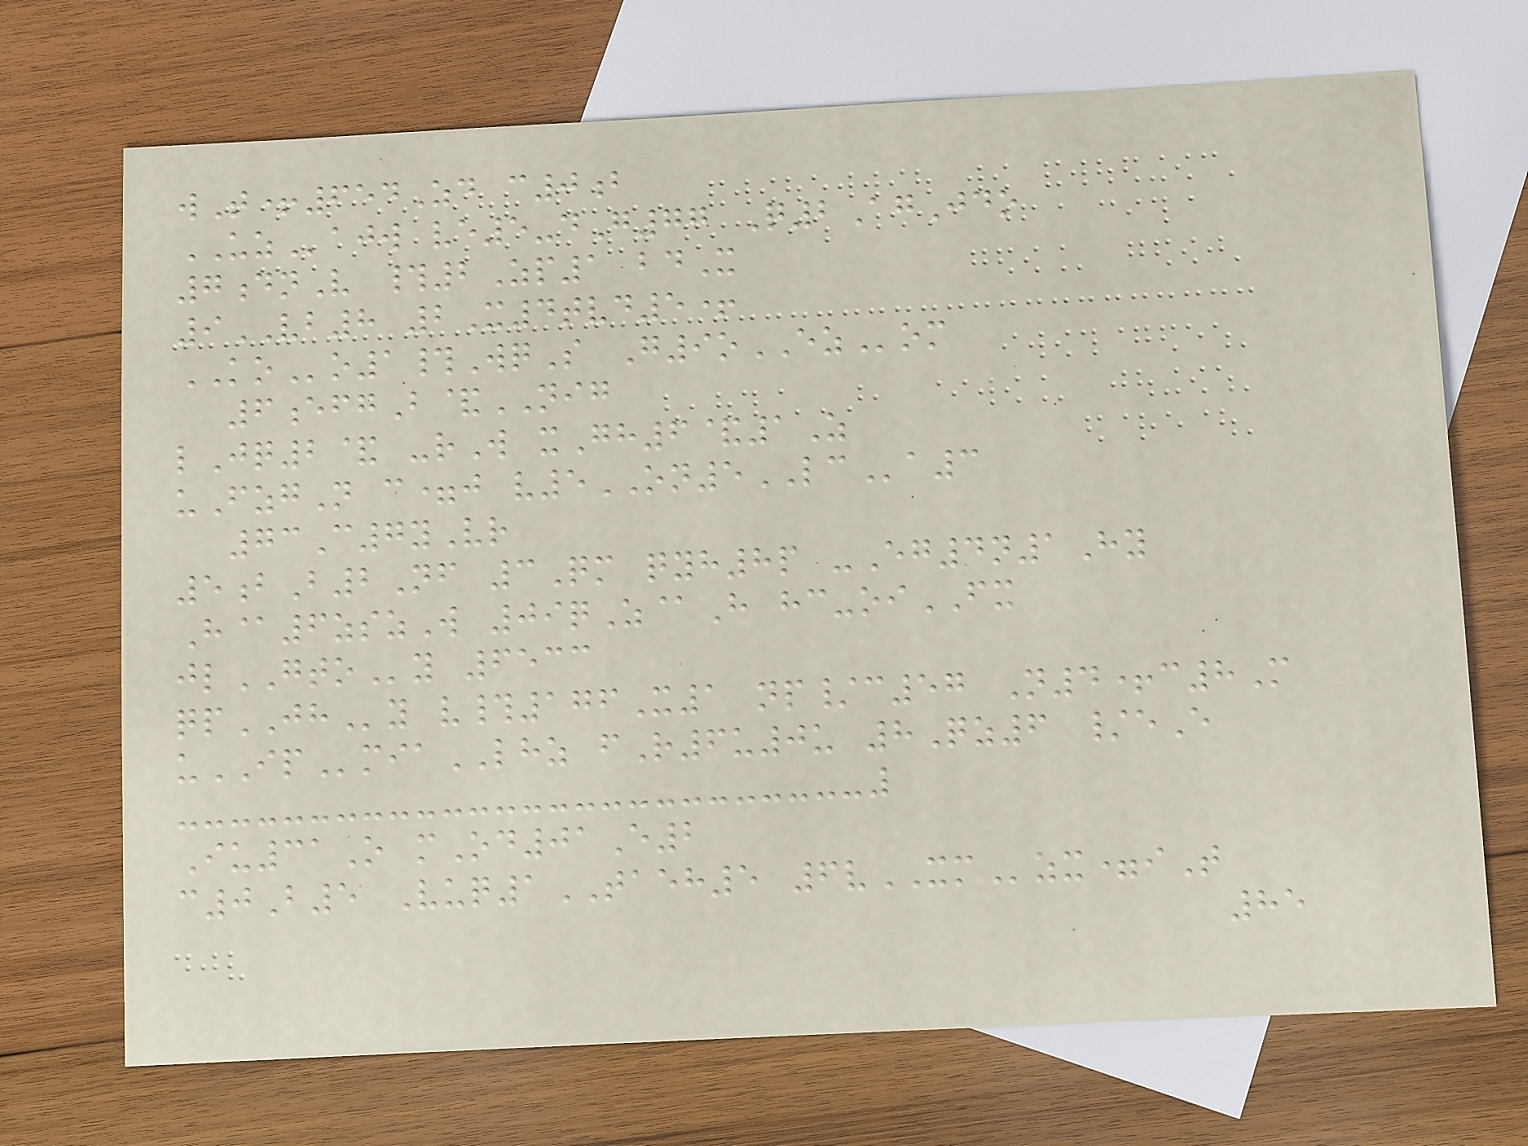wT+654Zd c0b
UZajw ve5-dG77 Q2AgJdo
7dnV #2Zp1 bdX
9VB8 2X4tvd5+
KOo1#WqS G9oEZom
6efgB&NIG
lJq2& -rW xGh6&1Z
uFzgN c=j v5ON5LCa3
73C7yVr
5bB2Nf 3Qm qyh8p -Eg4n1Hy
H@6zszW 09qZ@H hc-oiFX
jlGTOy 6533
qpJHy v#176X1 np/c57 N4+c8M
uIPmiaLHZ fR6u0u 8Qz6 /eE
Iu31O mOd01E2
c0B5 Vuq1TAEH5 6vXMzx=iT
85
